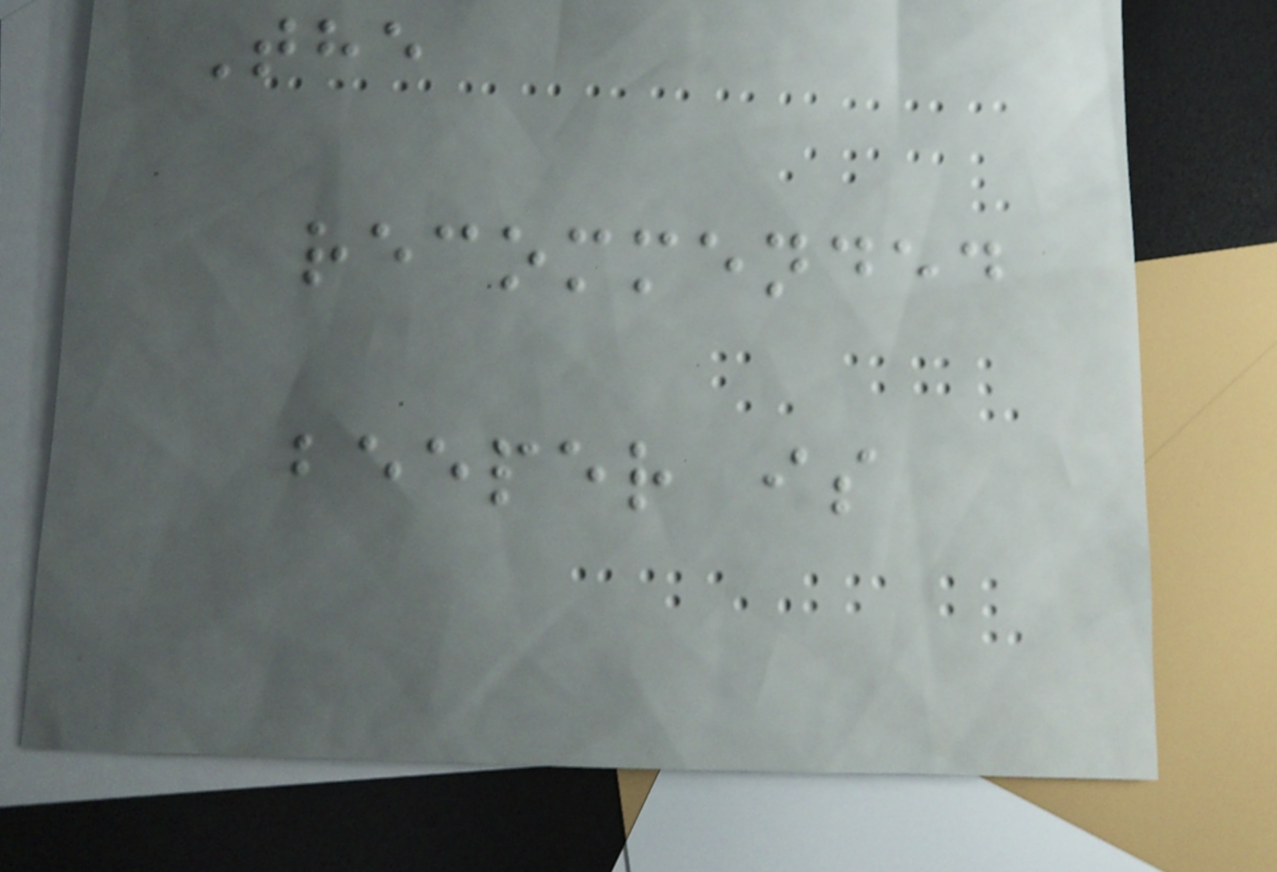The
recommended
beeper is
